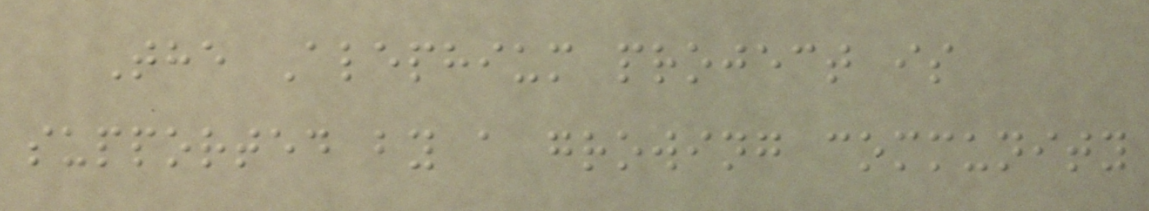The Alephium project is
supported by a growing community
